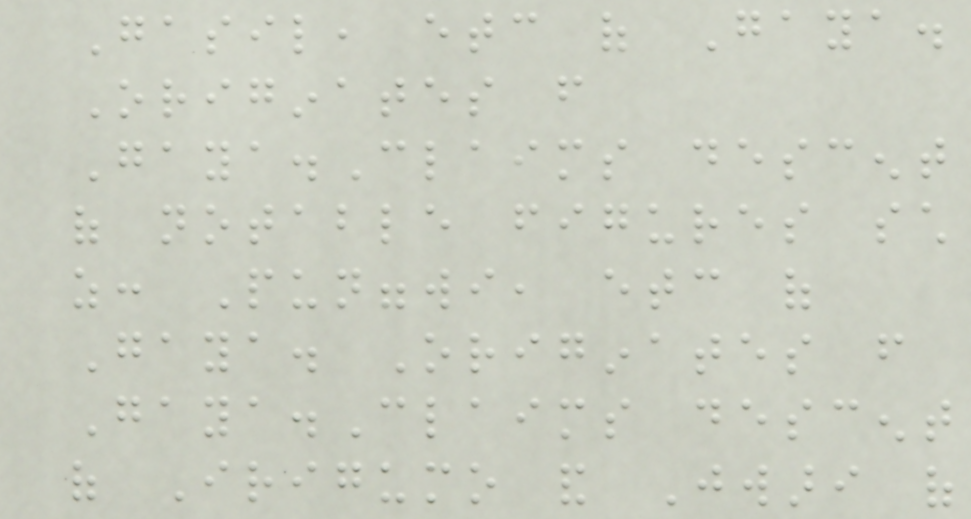Gasil, etc of Gaya.
Originates from
Gaya.Claims descent
of notable figures such
as: Punggwi, etc of
Gaya. Originates from
Gaya.Claims descent
of Irigumo and Jwari of
